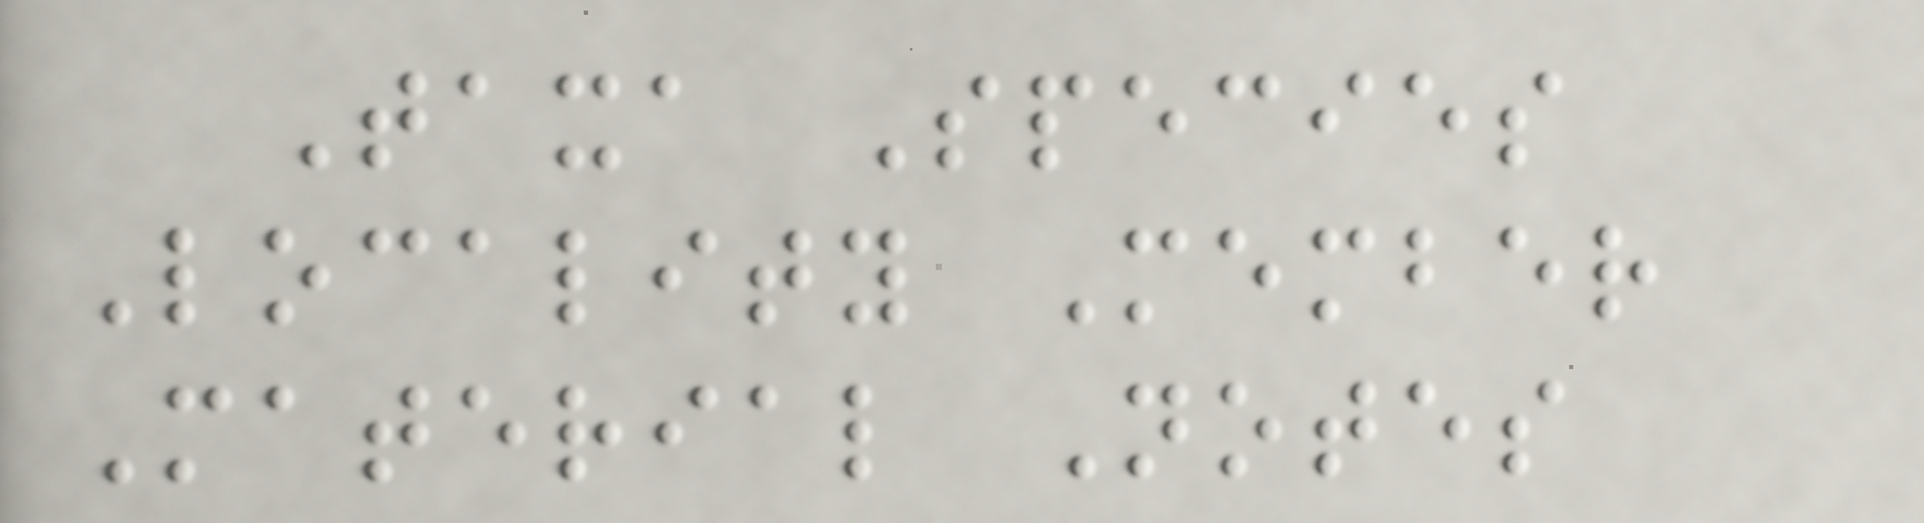Taxa Species
Locality Member
Material Notes
